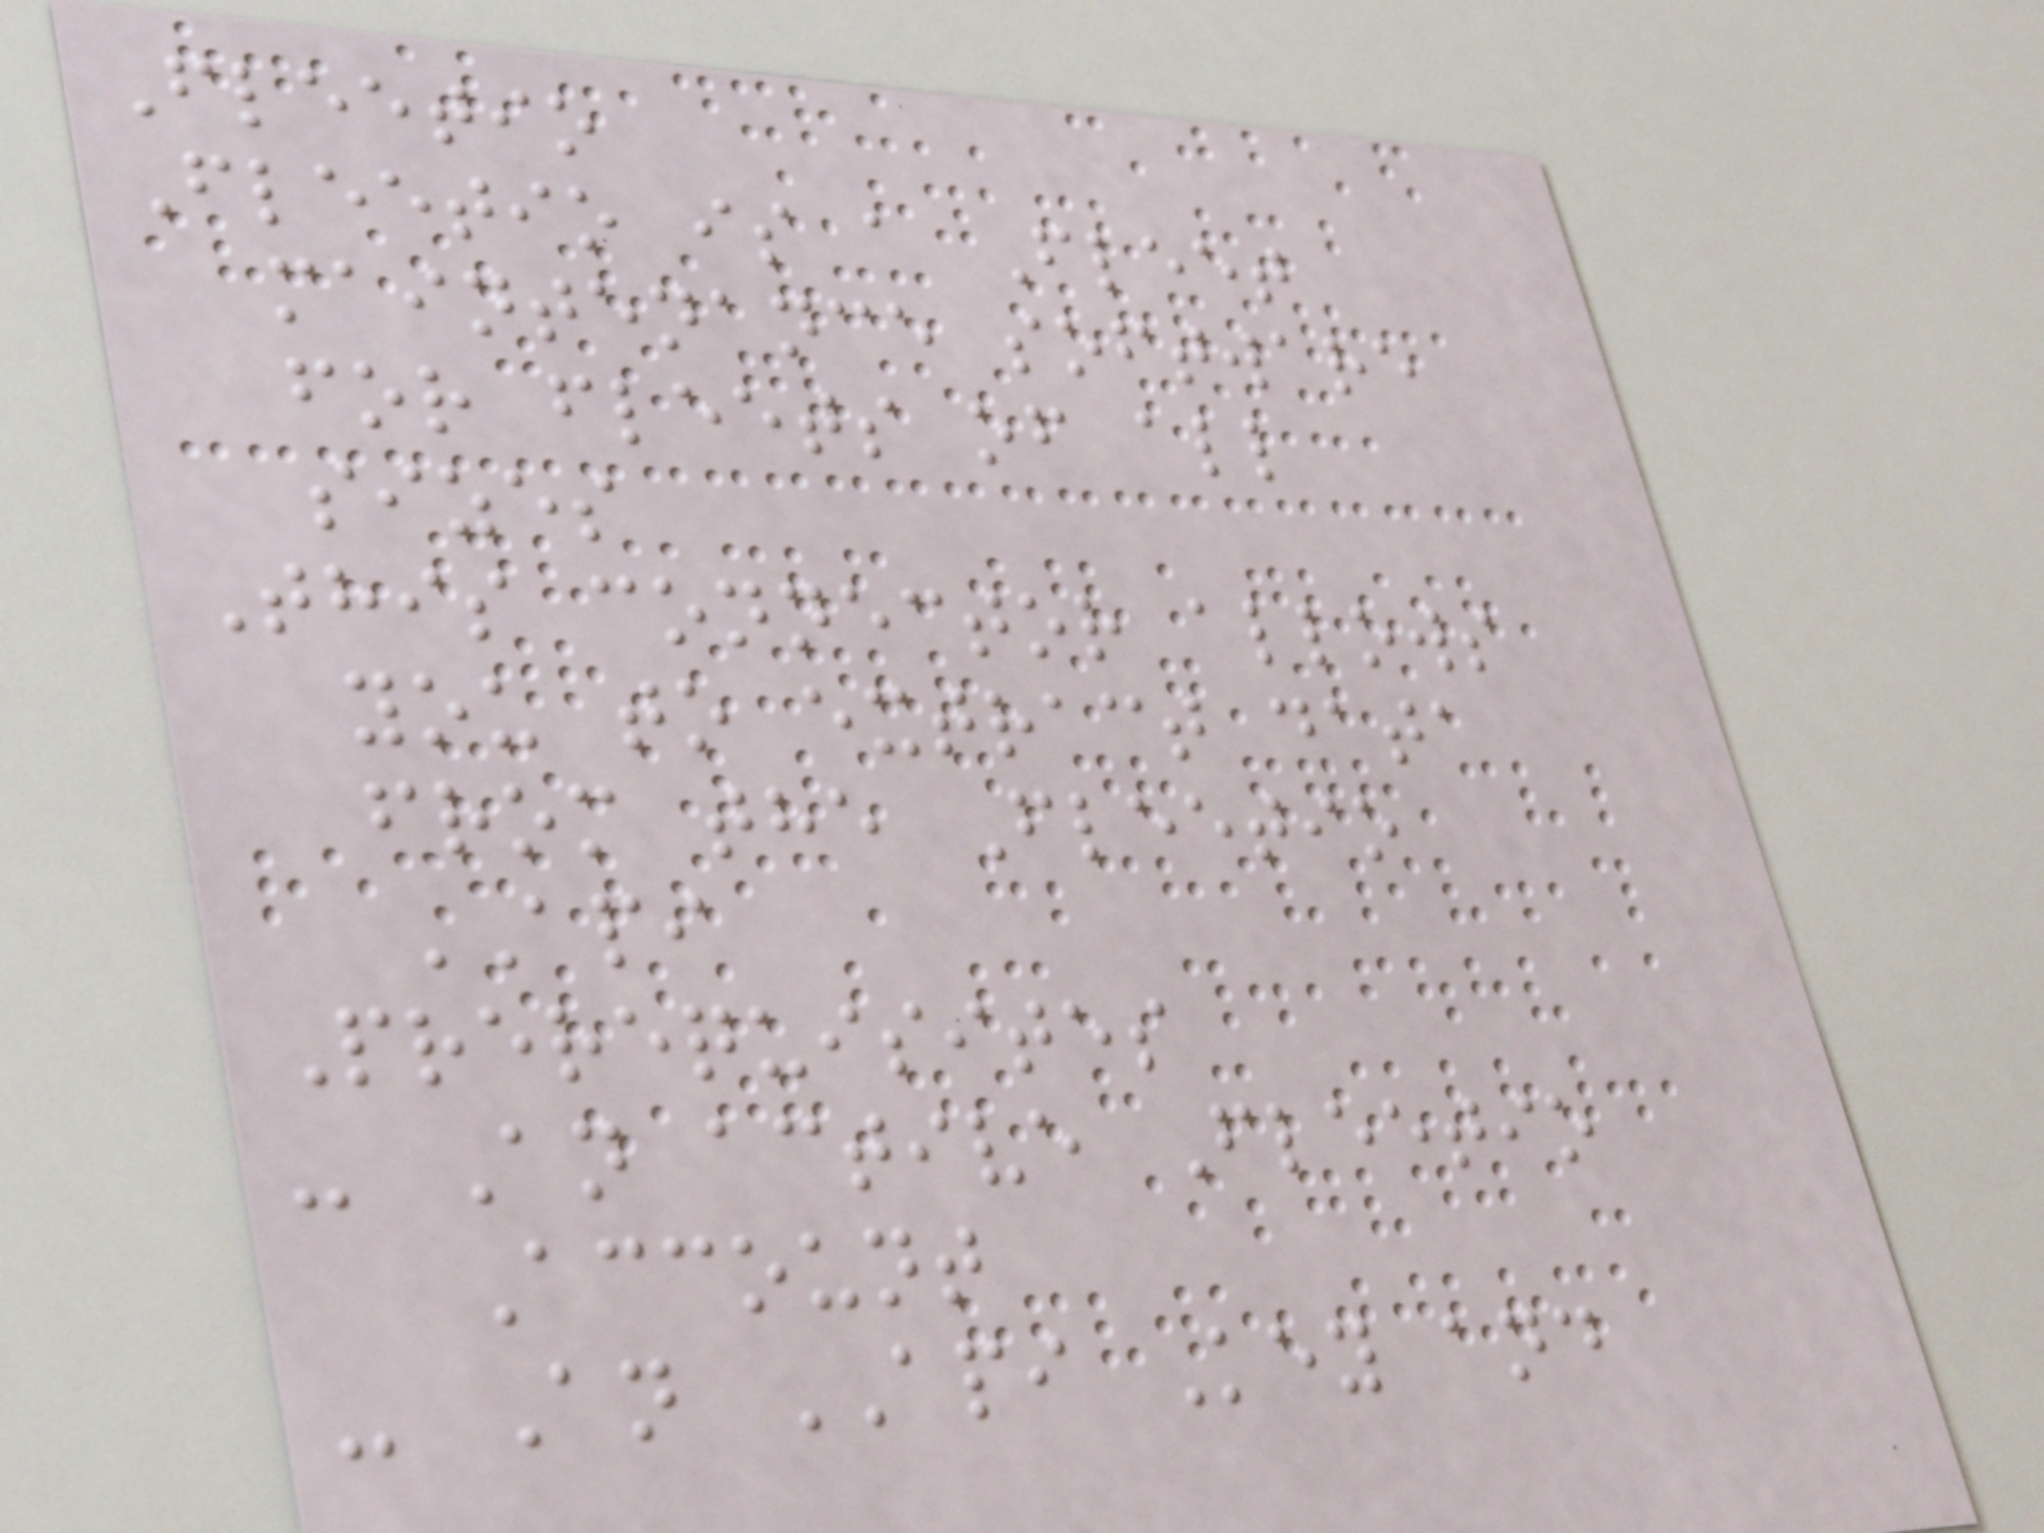Fleetio
Fleetio is a Fleet
maintenance software
for fleets of all
sizes
This connector allows
you to extract data
from the Fleetio
API
Prerequisites
- An active Fleetio
Account
- An API Key and
